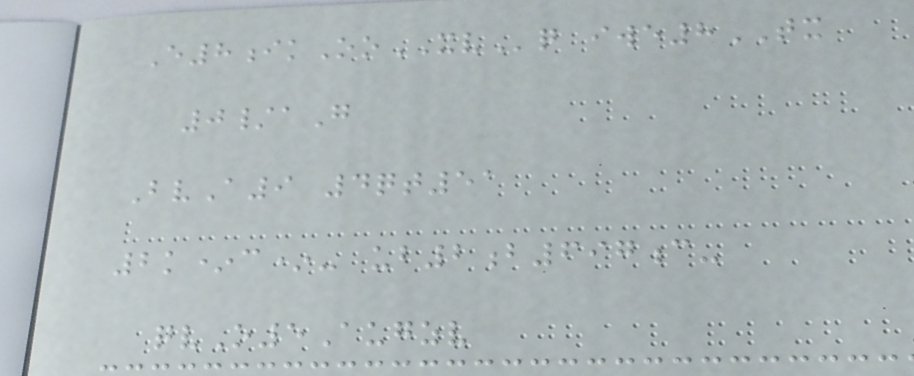E8ikOoXVq iwe8TX
0/aG
BvA9 4qt51
2k*c*- ub2b697c-
qvO5Augzv
